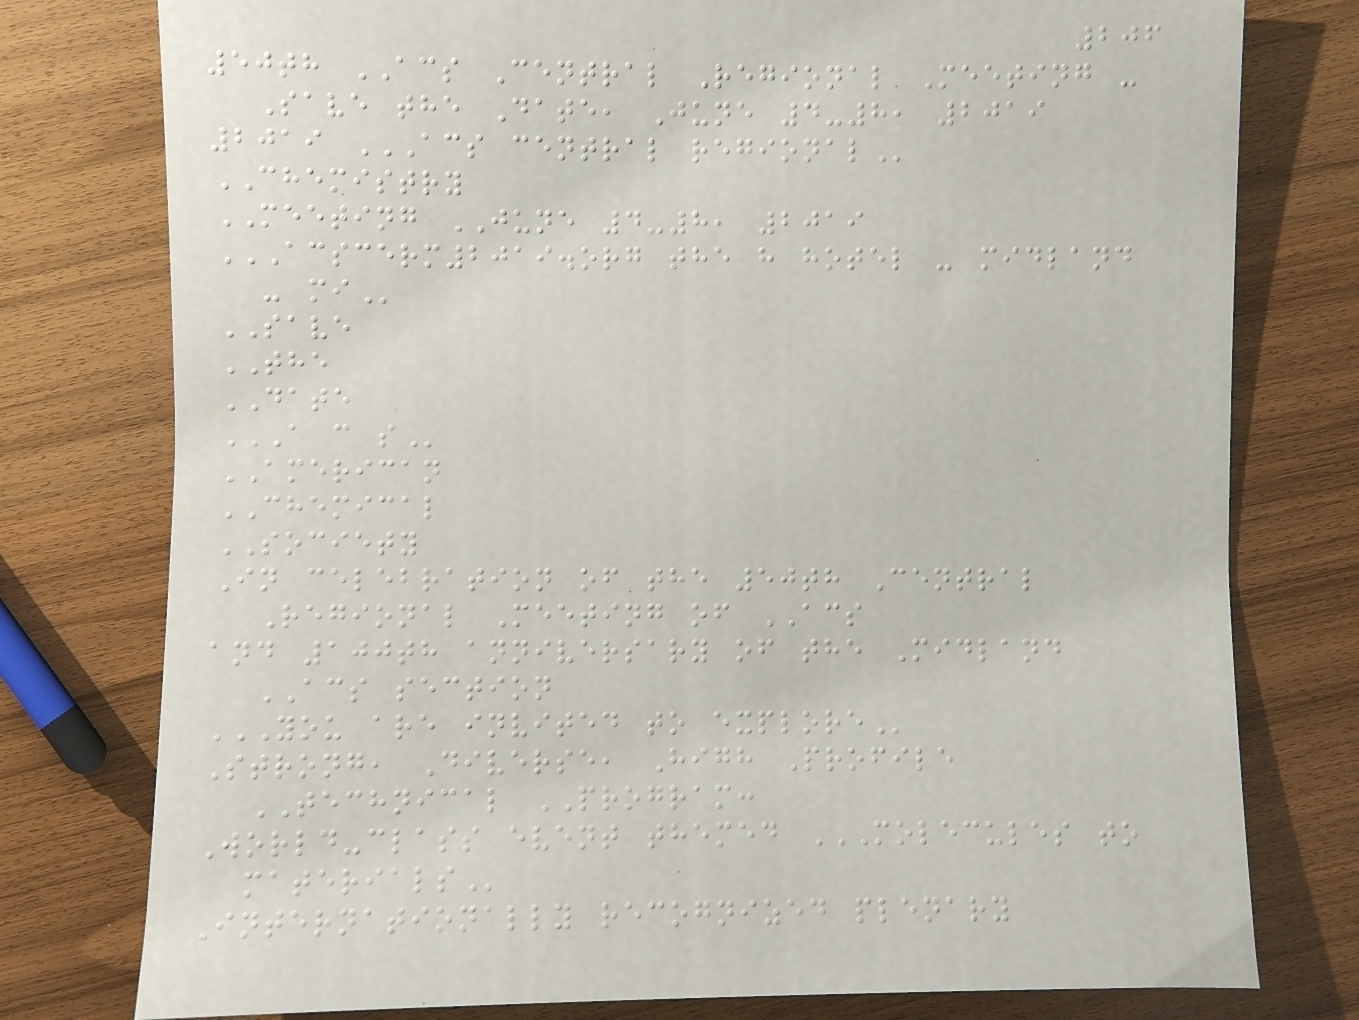206
50th ACS Central Regional Meeting -
Save the Date, June 4-8, 2019
2019 ACS CENTRAL REGIONAL
CHEMISTRY
MEETING JUNE 4-8, 2019
ACSCERM2019.ORG THE H HOTEL - MIDLAND
- MI
SAVE
THE
DATE
A C S
AMERICAN
CHEMICAL
SOCIETY
In celebration of the 50th Central
Regional Meeting of ACS
and 100th anniversary of the Midland
ACS section
YOU ARE INVITED TO EXPLORE
Strong, Diverse, High Profile
TECHNICAL PROGRAM:
World-class event themed MOLECULES TO
MATERIALS
Internationally recognized plenary
